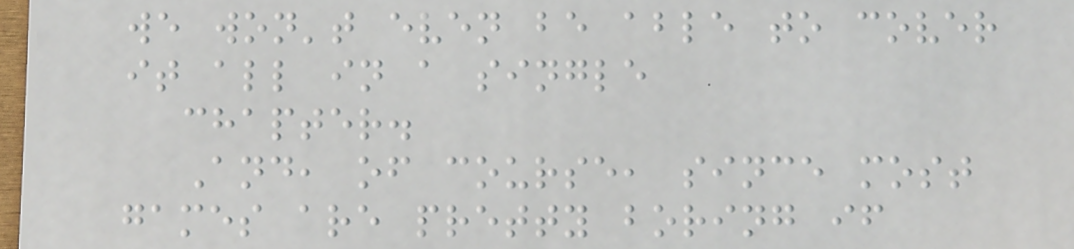we won't even be able to cover
it all in a single
chapter.
And, of course, since most
games are pretty boring if
